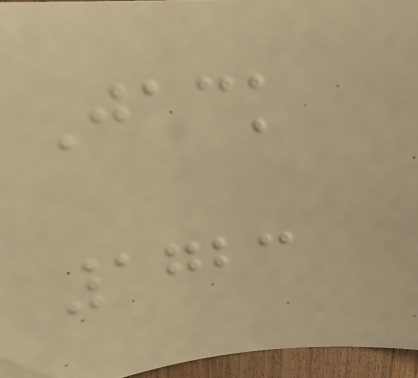Jack
1723
